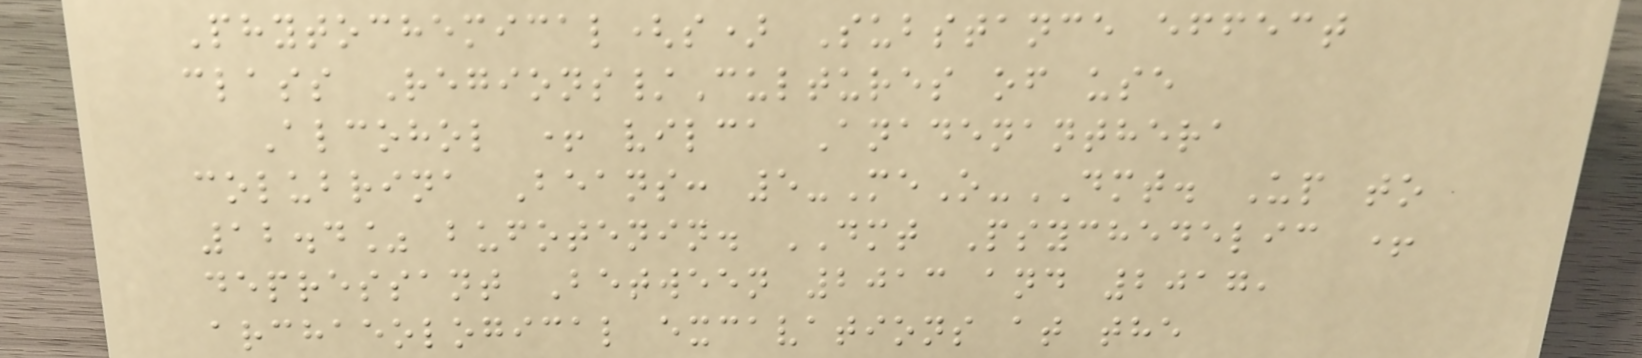Phytochemical(s) Substance effect
class Regions/Cultures of use
Alcohol + vilca Anadenanthera
colubrina Beans: 5-MeO-DMT. Up to
12.4% bufotenin. DMT Psychedelic +
depressant Between 2013 and 2017,
archaeological excavations at the
